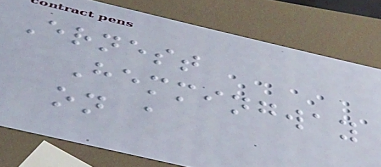Ernest
Hemmingway
on a
